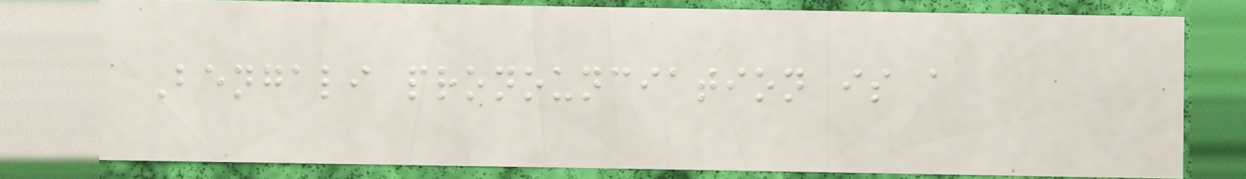Bengali pronounciation is a
